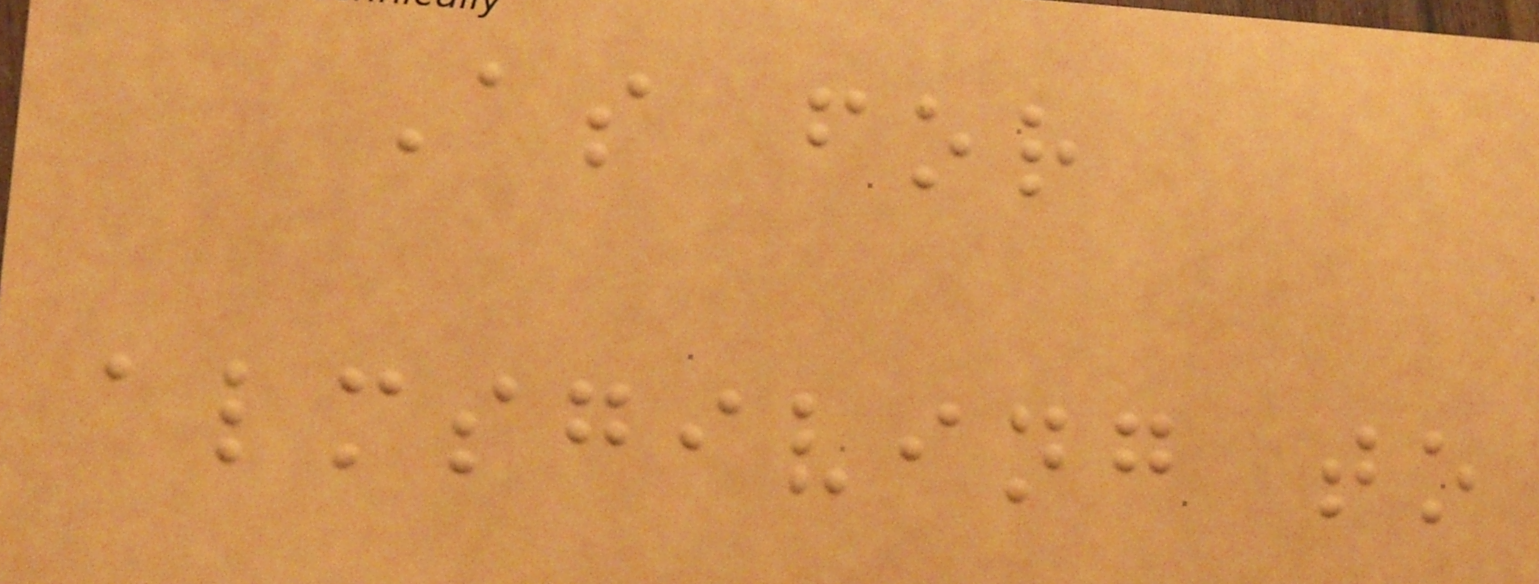As for
almsgiving to
